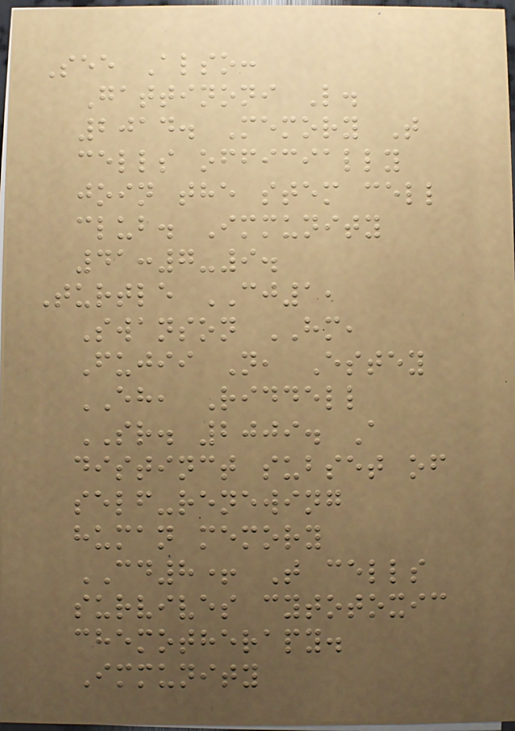See Also:
Gattinoni L.
2014. Memory T
cells officially
join the stem cell
club. Immunity
41:7-9.
Turtle CJ1,
Swanson HM,
Fujii N, Estey
EH, Riddell
SR. 2009. A
distinct subset of
self-renewing
human memory
CD8+ T cells
survives cytotoxic
chemotherapy.
Immunity
